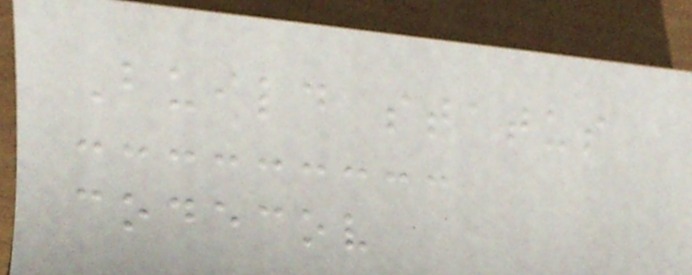Build status
codecov
